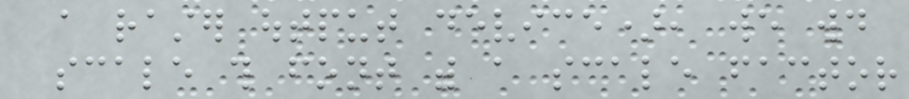a raster output device), we would
scale this font with a scale factor
